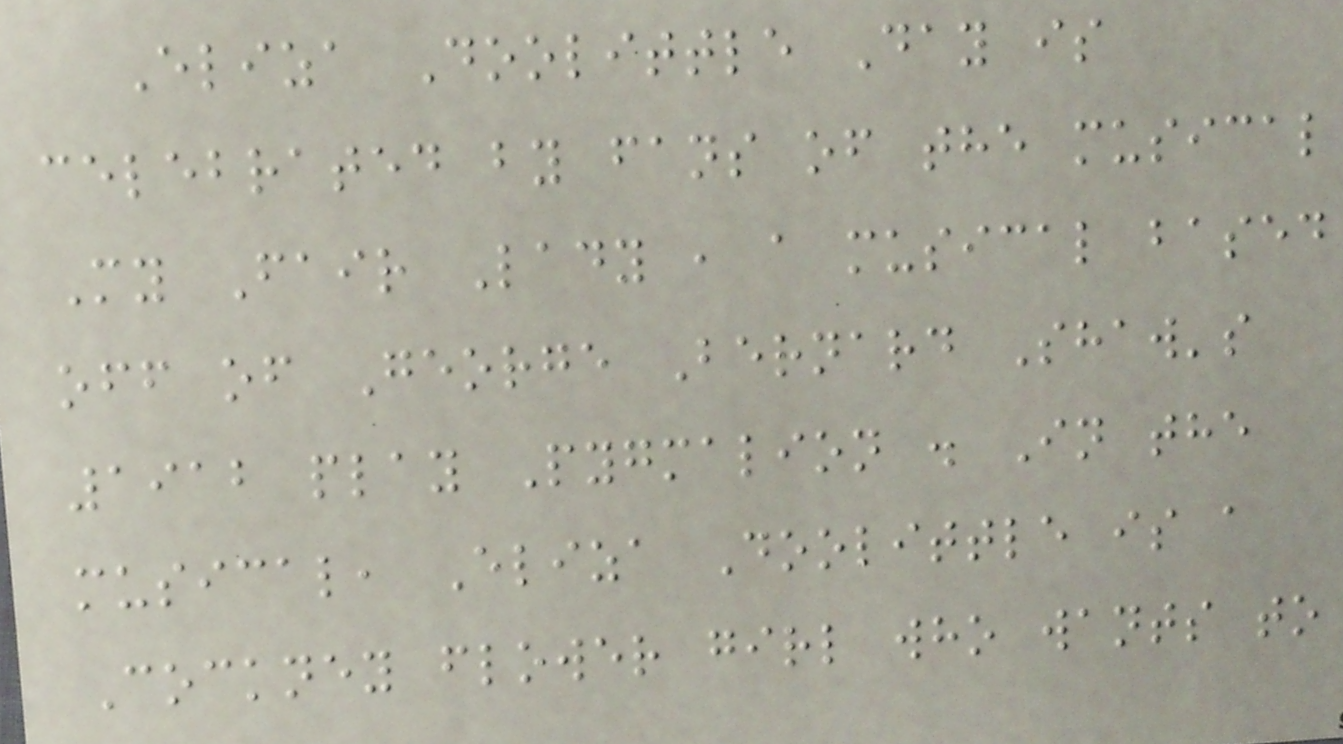Eliza Doolittle Day is
celebrated by fans of the musical
My Fair Lady , a musical based
off of George Bernard Shaw's
1912 play Pygmalion . In the
musical, Eliza Doolittle is a
Cockney flower girl who wants to
